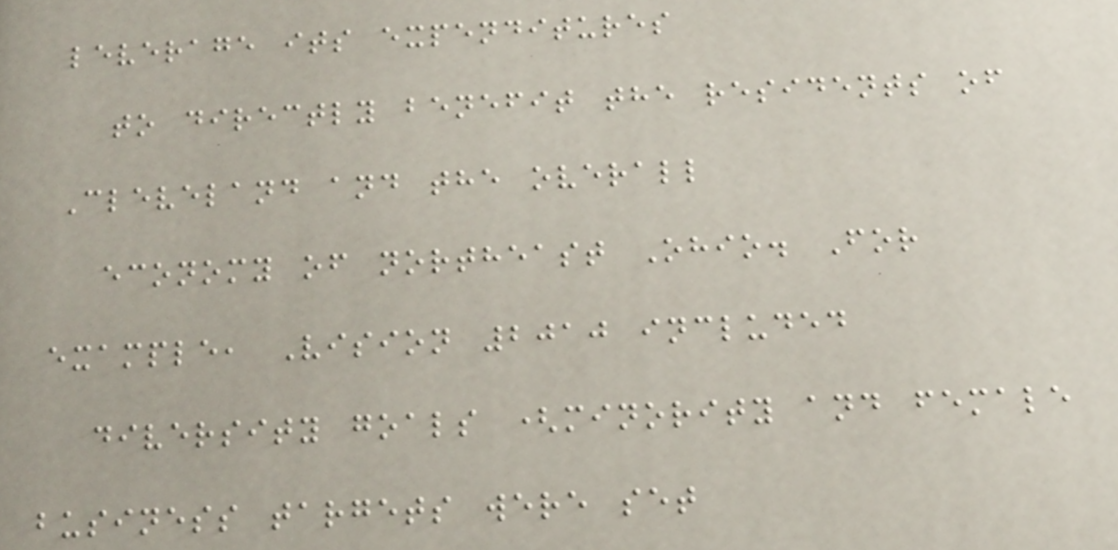leverage its expenditures
to directly benefit the residents of
Cleveland and the overall
economy of northeast Ohio. For
example, Vision 2010 included
diversity goals (minority and female
business targets were set
